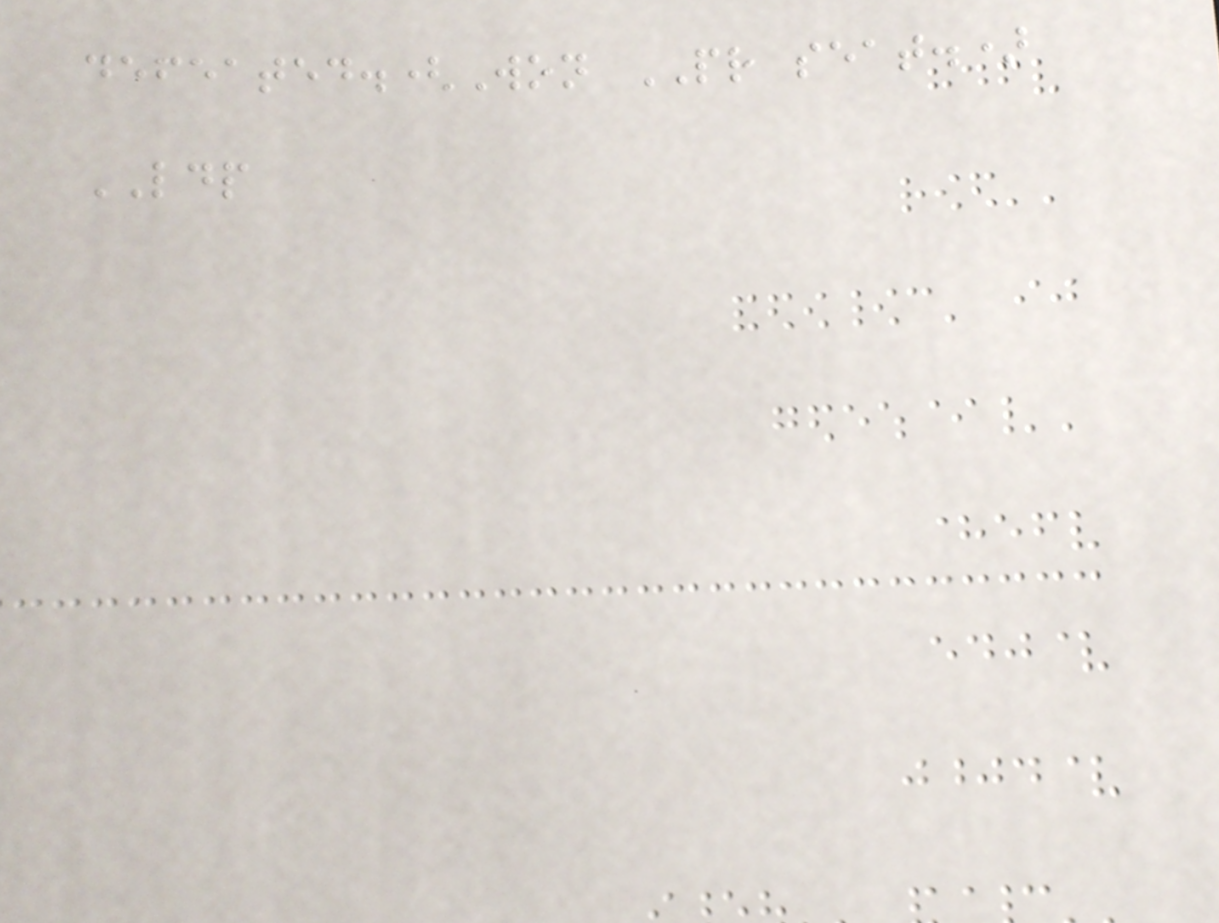defeated.(Won PR seat.)
LDP
